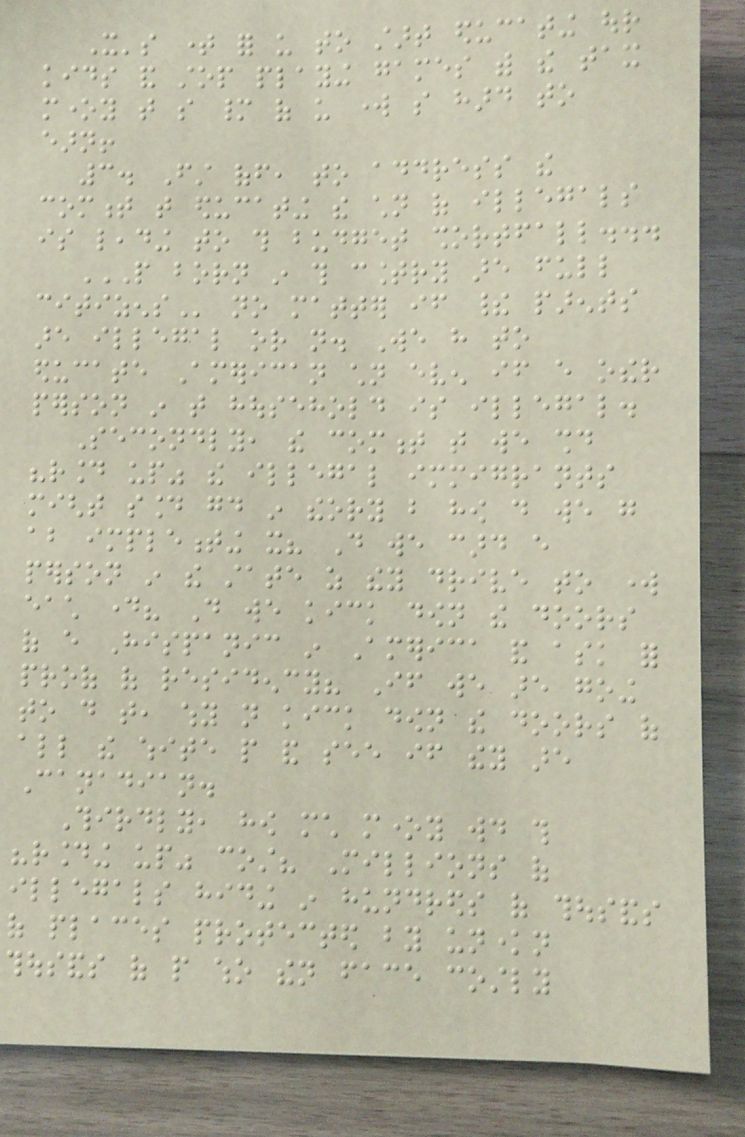It's time for us to start educating our
kids and stop playing games with the tax
money that so many of us work so hard to
earn!
3. First off, to address the
comment that educating the children of illegals
is leading to this budget shortfall...
PEOPLE BORN IN THIS COUNTRY ARE FULL
CITIZENS no matter if their parents
are illegal or not. We have to
educate American children even if every other
person in that household is illegal.
Secondly, the comment that we should
"round up" the illegal immigrants
might sound good in theory but how do we go
about implementing it? Do we card every
person in the state as they drive to work
each day? Do we kick down the doors
of every Hispanic in America and ask for
proof of residency? If we are going
to do that, why not kick down the doors of
all the white people and see if they are
Canadian.
Thirdly, how much money would this
"rounding up" cost? Millions of
illegals hiding in hundreds of thousands
of places protected by unknown
thousands of people who then face costly
